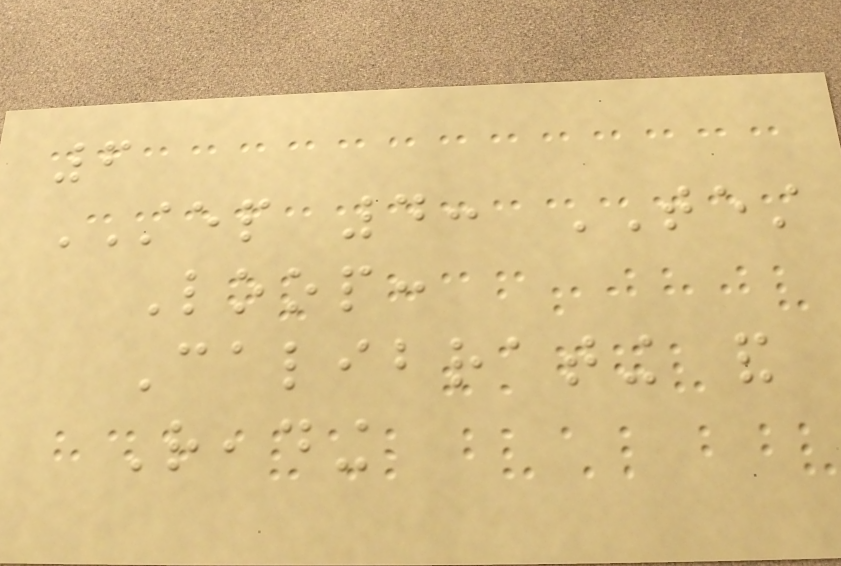6
STEP 4: TEST
Loop:
Calibrating and
Reading
